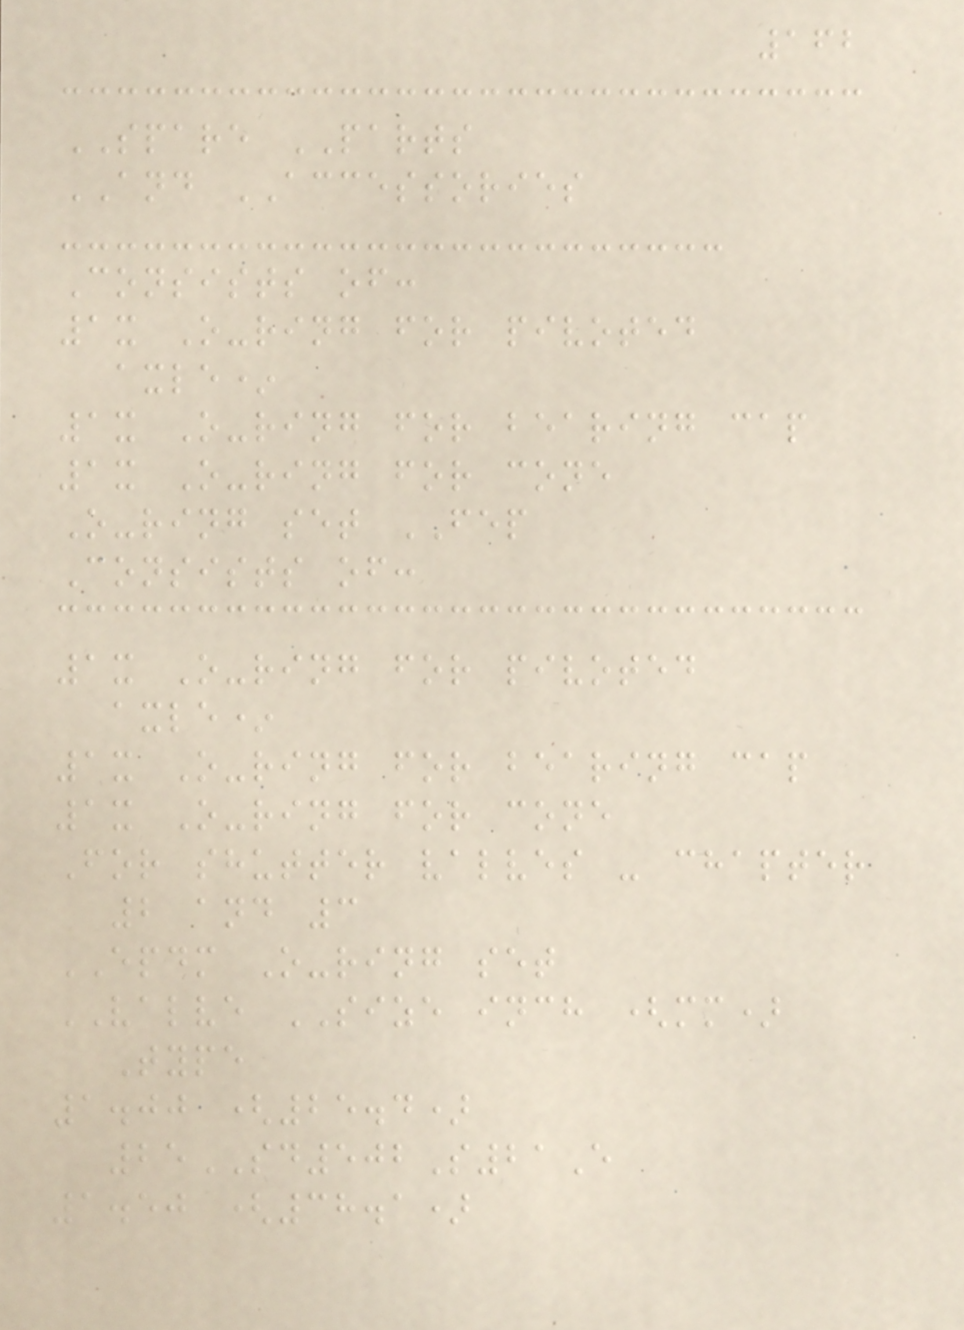162
SPARE PARTS
AND ACCESSORIES
Consists of:
1x O-ring for pivoted
axle*
1x O-ring for bearing cap
1x O-ring for cone
O-ring set FEP
Consists of:
1x O-ring for pivoted
axle*
1x O-ring for bearing cap
1x O-ring for cone
For shutter valves - chapter
2 and 3
EPDM O-ring set
VALVE SIZE inch (mm)
Type
1.00 (25.4)
25SD502S21E
1.50 (38.1)
